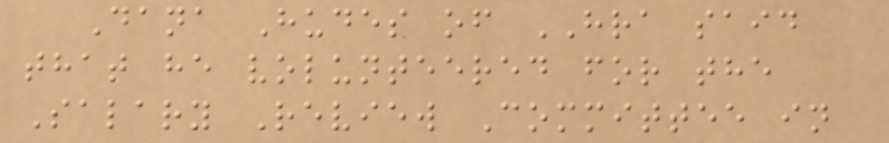Dana Hudes of HRA said
that he volunteered for the
Salary Review Committee in
